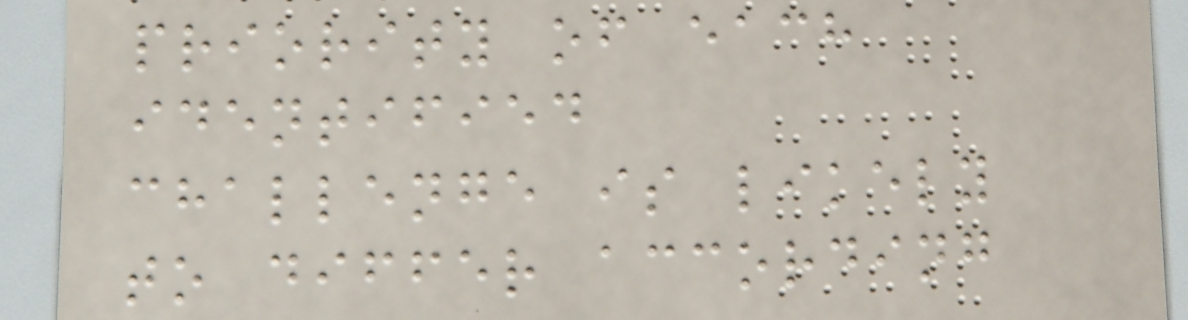priority of each
identified
challenge is likely
to differ according
